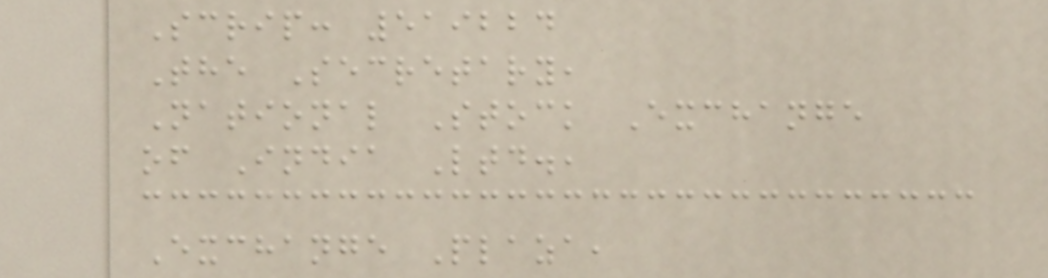Scrip: 519224
The Secretary,
National Stock Exchange
of India Ltd.,
Exchange Plaza,
